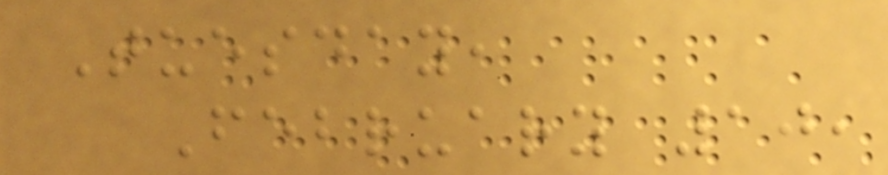Tuesday,
February 10,
